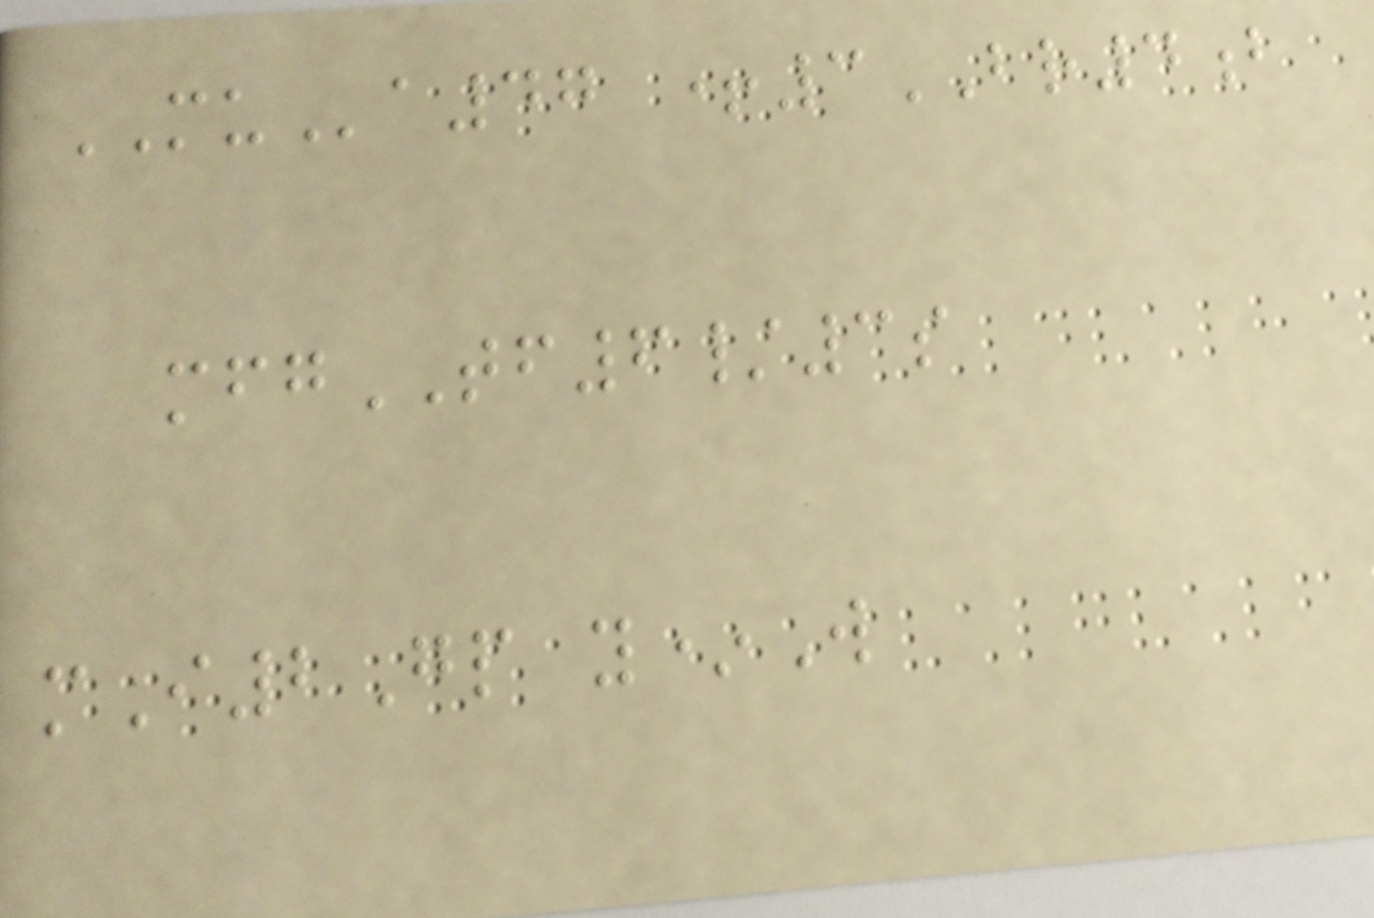MUa47 +3BR4b
mfgTF6/3s
mI2Gp y*W
